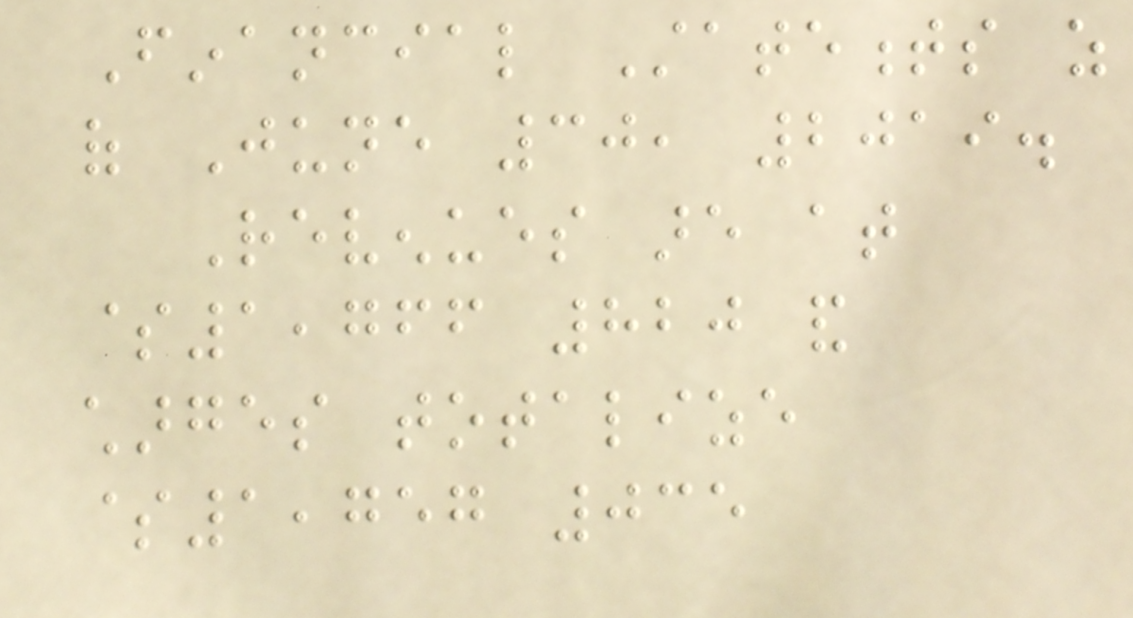Financial Statements as
of June 30, 2019.
Revenues are at
$1,766 820 and
charges totalize
$1,757 035
